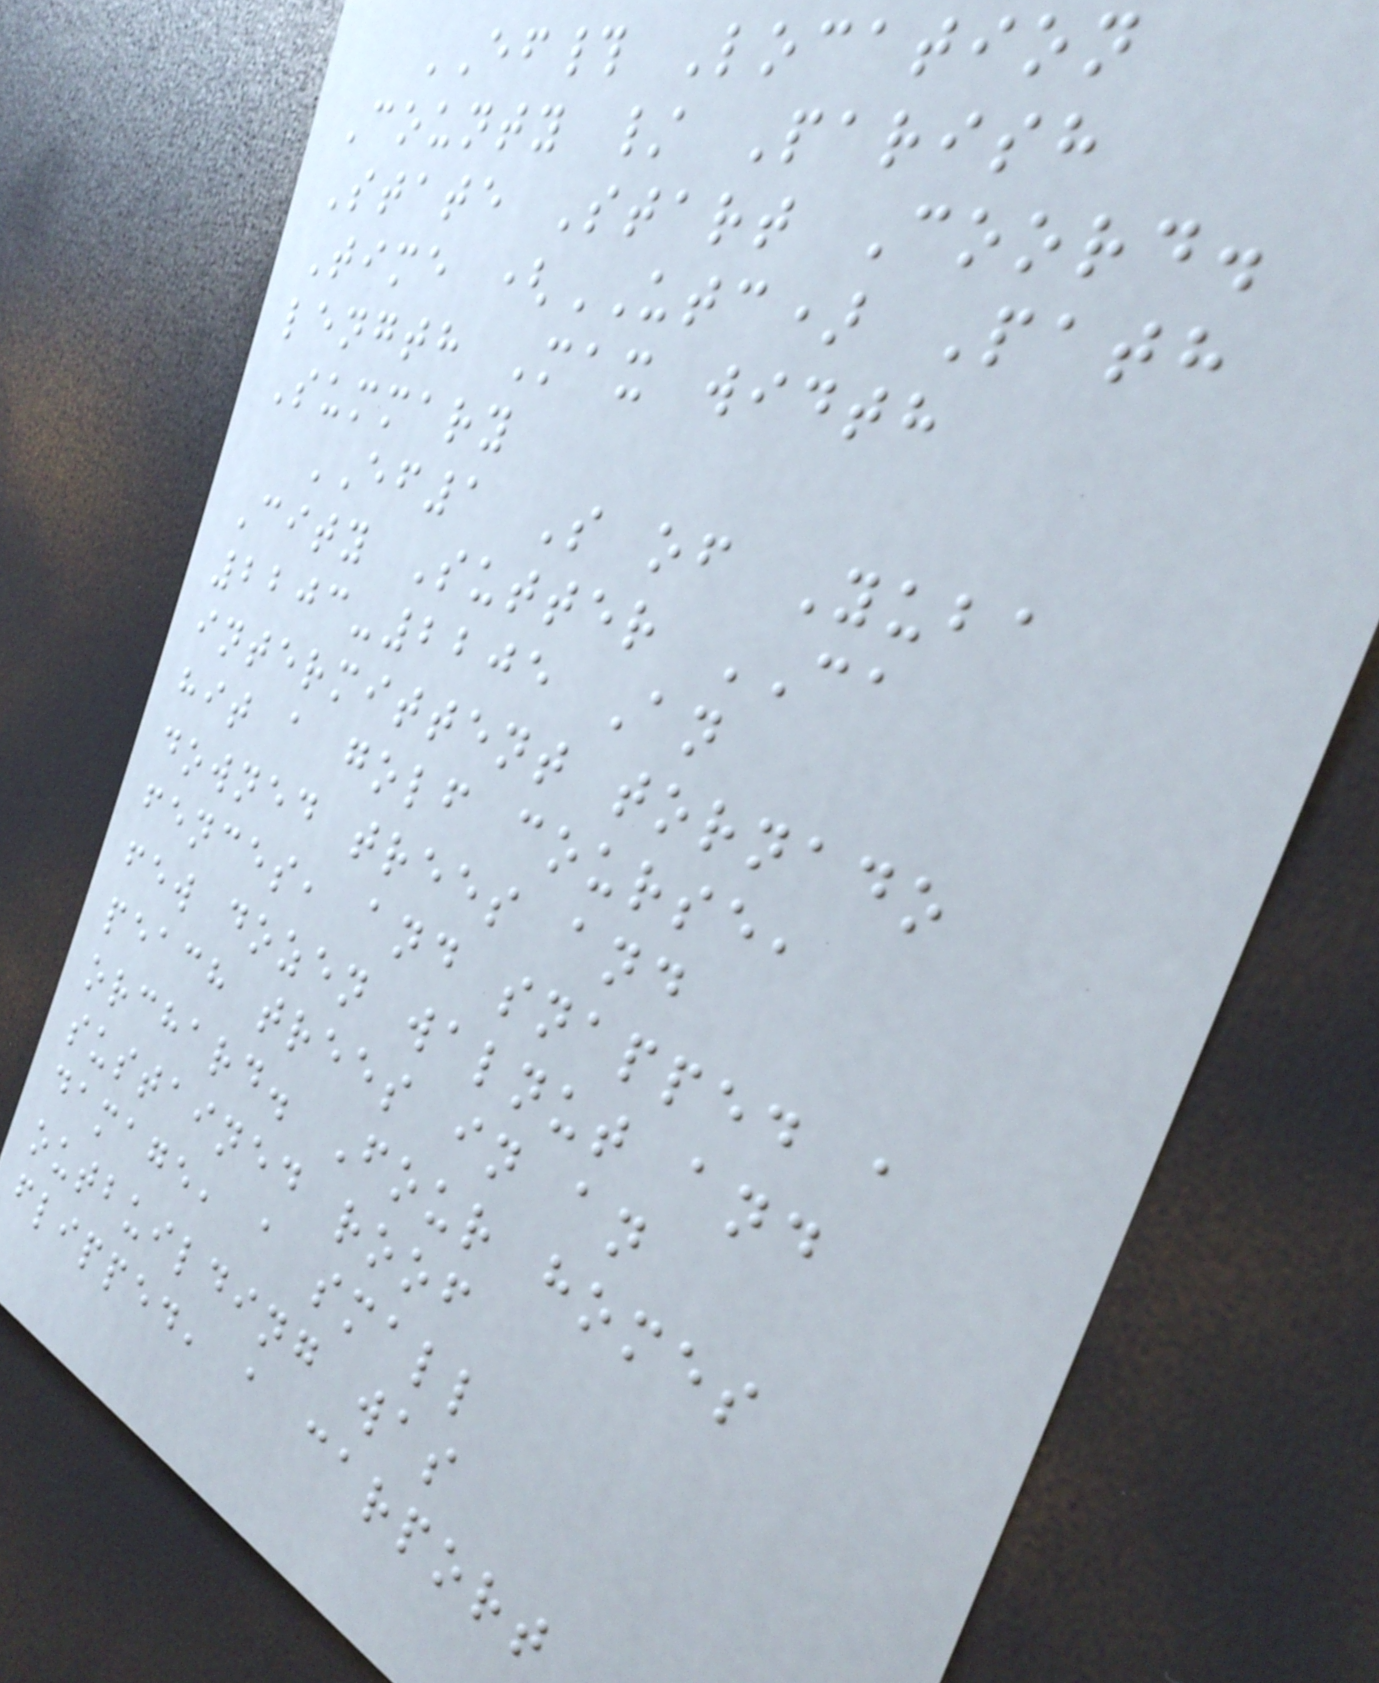EF# Location
County / Parish
State Start Coord.
Time (UTC) Path
length Max width
Summary
EF1 S of Yuba
City Sutter CA
2203-2205 An
intermittent tornado
hit a golf course,
downed trees and
fences, and snapped a
few dozen walnut and
peach trees in an
orchard. Four homes
sustained roof
damage, a small
outbuilding was
flipped, a carport
